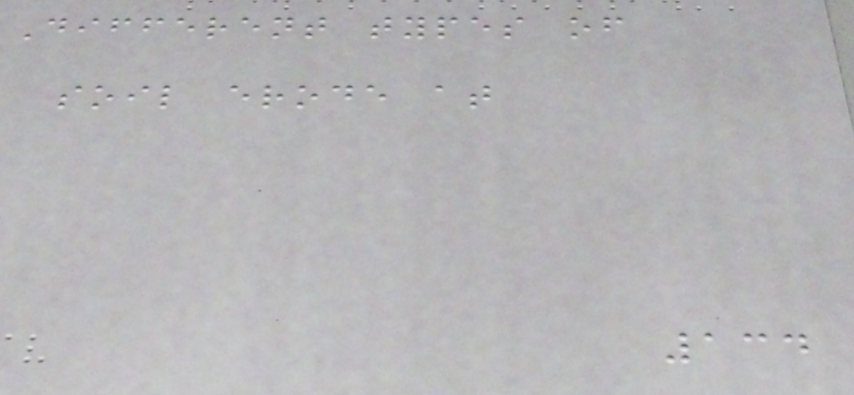Different types of
soil erode at
134
